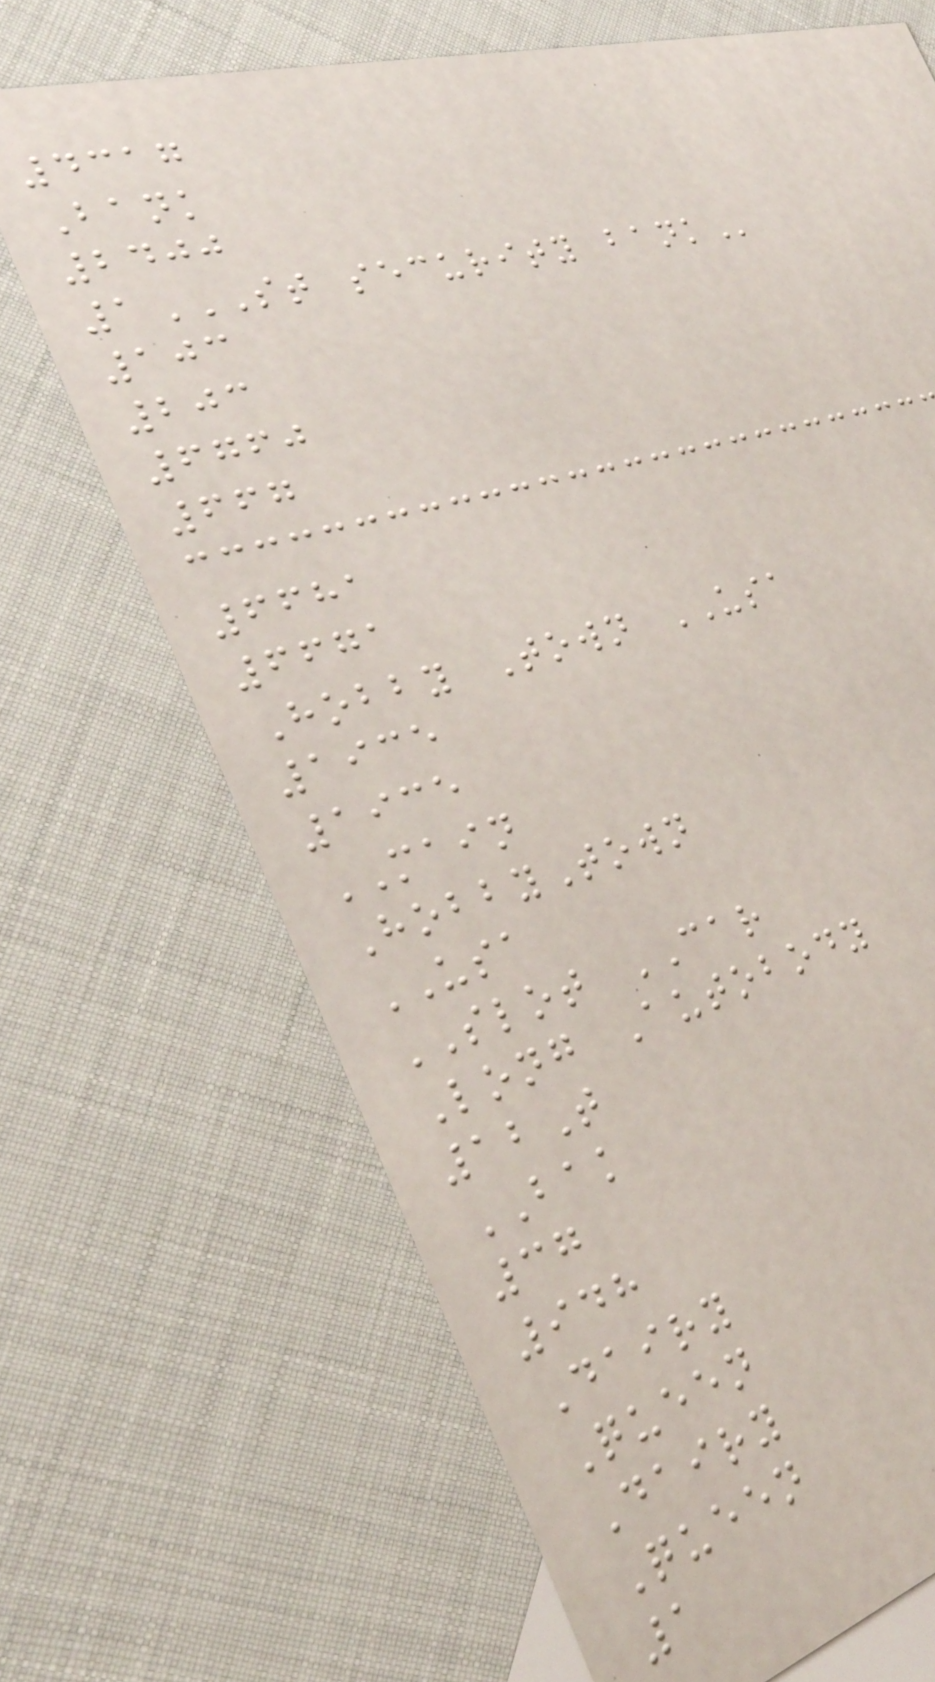4317
Bank
2400
1ST SECURITY BANK
103
203
6760
667
6681
6671
Hobby Town USA
1935
1935
MAIN
HobbyTown
USA
SLOT CAR
Long Autobody
12T
BAK
37
948
Dairy
Queen
Dairy
Queen
1
